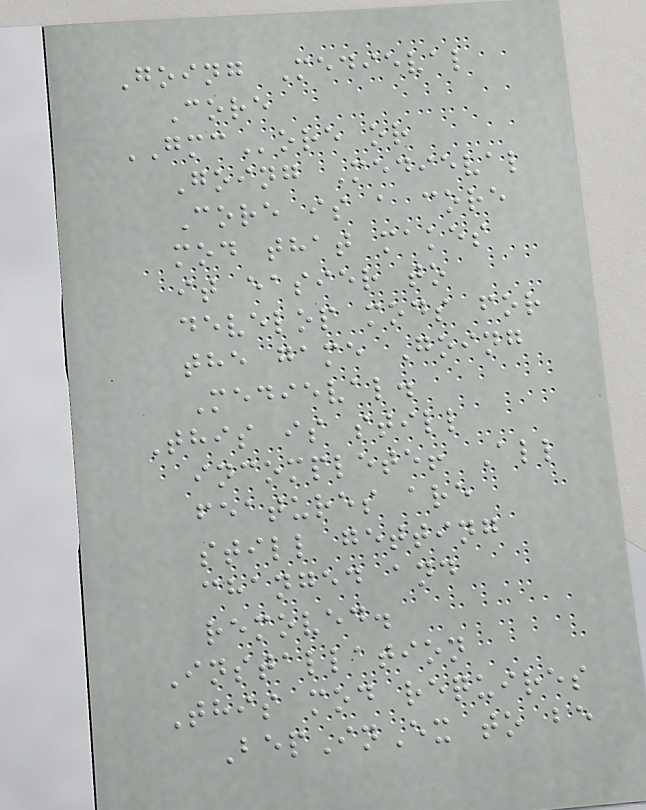Going Medieval
Core
GMCore or
Going Medieval
Core is a core
mod that makes
it easier to
develop mods for
the game Going
Medieval.
This is still
incomplete! All
features are
still getting
changed and
removed.
Installation
This mod requires
BepInEx to be
